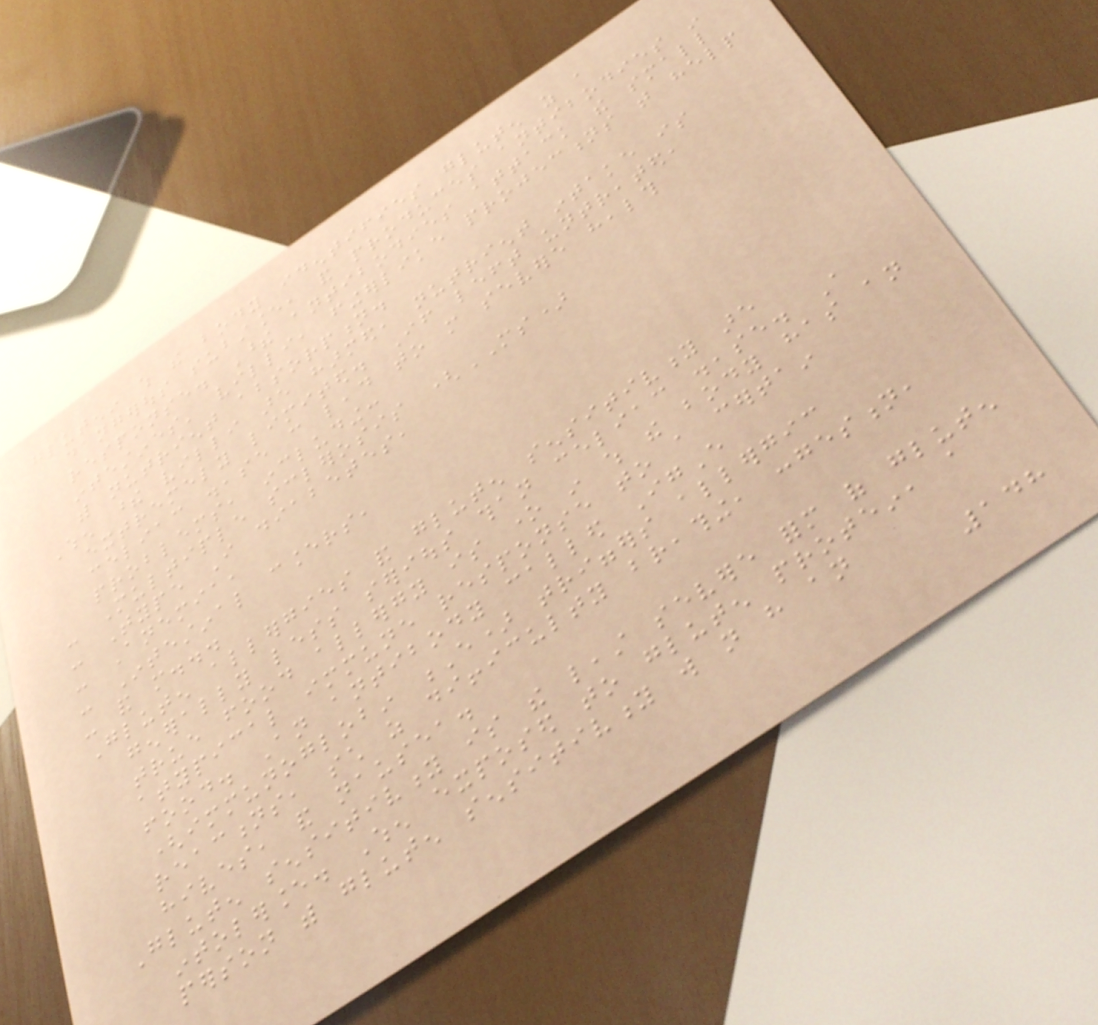glutenin which the body identifies gluten as a
dangerous substance, and produces antibodies in
response. These antibodies attack the small
intestines' villi, fingerlike projections that help
with nutrient absorption.
When these villi are harmed, nutrient intake is
extremely limited. If left untreated,
celiac disease can lead to more severe health
problems, including:
- Multiple sclerosis (MS)
- Type I diabetes,
- Anemia,
- Intestinal cancers,
- and more...
Gluten allergies and gluten sensitivity are
generally less serious than celiac disease. A
true food allergy is one in which the body has an
atypical immune response to a certain
food. An antibody called IgE
(immunoglobin E) triggers allergic
reactions, such as difficulty breathing, congestion,
hives, and nausea.
Gluten sensitivity is the least severe form of gluten
intolerance. When exposed to gluten protein, a
person with gluten sensitivity will not have an
148
